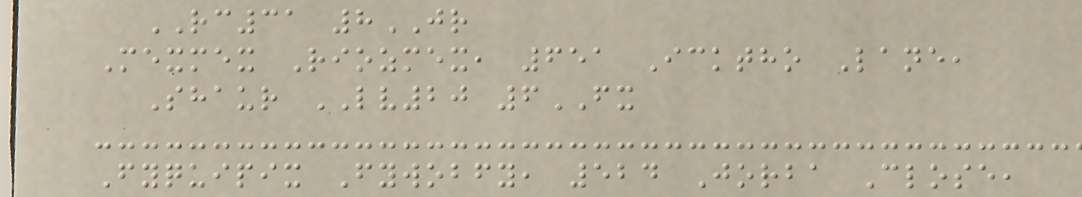RC31 8JR
Mexmex Riozmex, 651 Icktho Lane,
Shaur LV20 6FX
Fyquipix Fywobfy, 524 Jorba Close,
